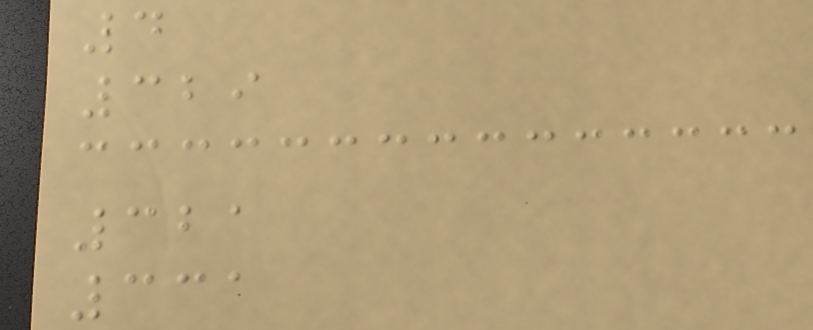4
329
321
331
